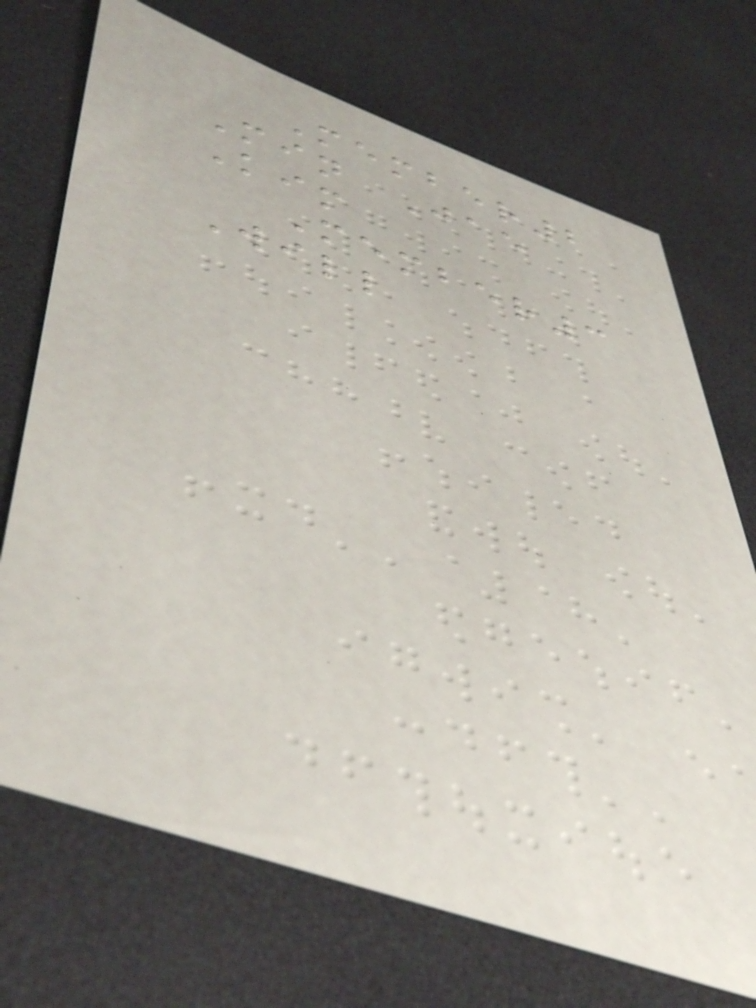Member2
Min Jae
Kim
Member3
Will
